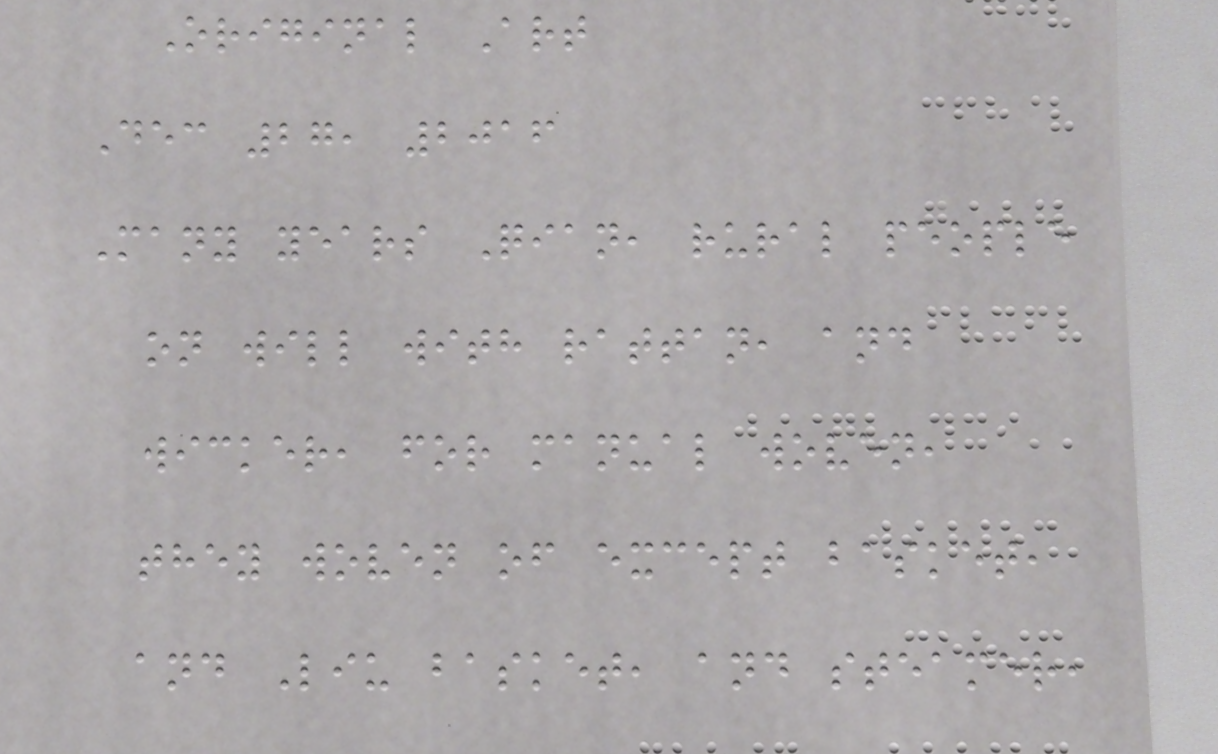Original Art
Dec 27, 2016
Many years Qian, rural people
on will with rattan, and
wicker, for manual woven,
they woven of except basket,
and Liu basket, and steamer,
